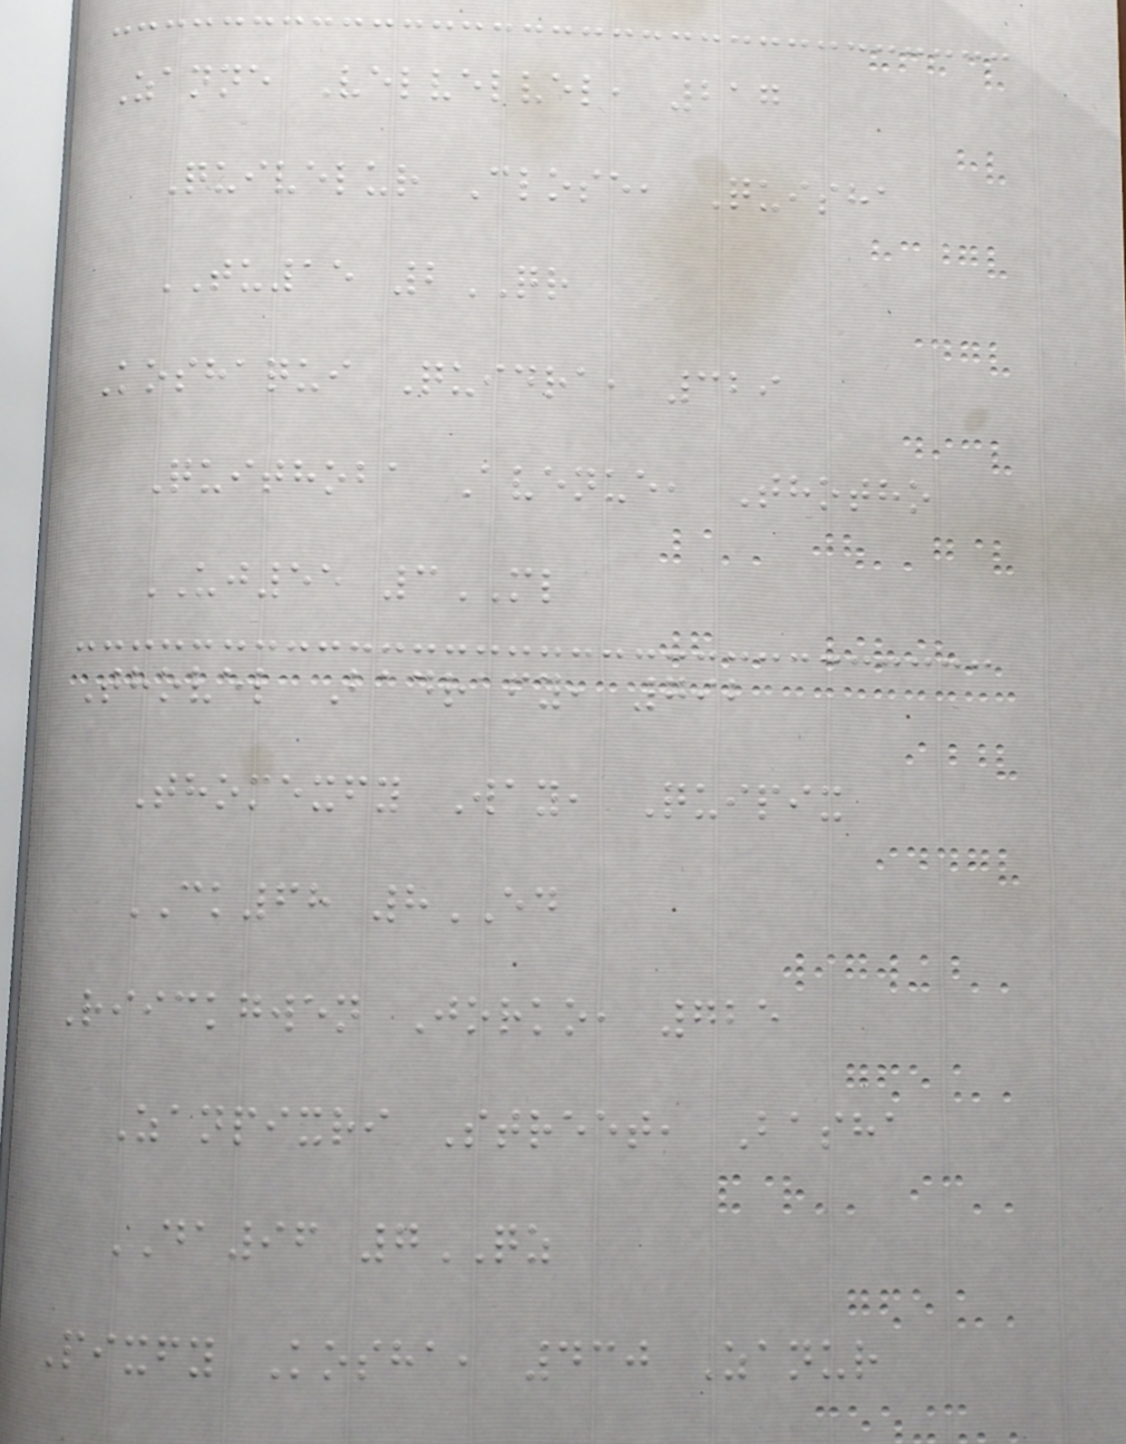Zanne Velvelvel, 217
Quivelur Close, Quisha
TU15 2QR
Koshaqui Quidra, 329
Quithoba Avenue, Thotho
UJ55 3ML
Thovel Badrafy, 792
Thomexfy Way, Quipix
CK68 8ED
Riickgwen Jorko, 725
Zanpixri Street, Basha
DA96 7QZ
Pixfy Kosha, 430 Zanur
